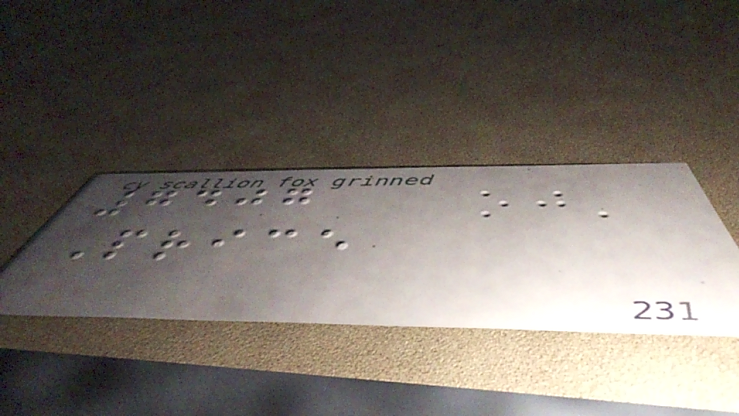7407
Price
